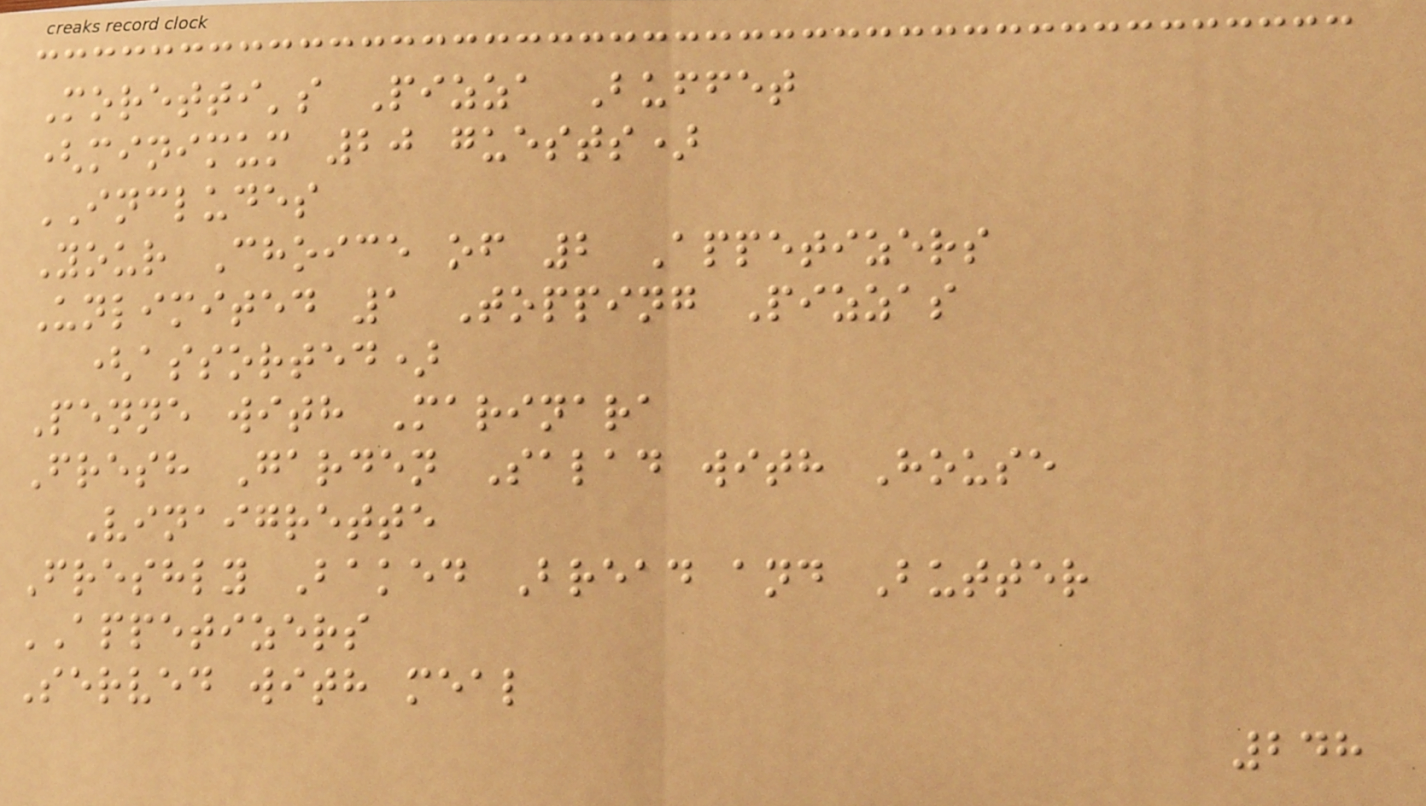Moretti's Pizza Buffet
(minimum 20 guests)
INCLUDES
Your Choice of 2 Appetizers
Unlimited 1 Topping Pizzas
(assorted)
Penne with Marinara
Fresh Garden Salad with House
Vinaigrette
Freshly Baked Bread and Butter
APPETIZERS
Served with meal
248
